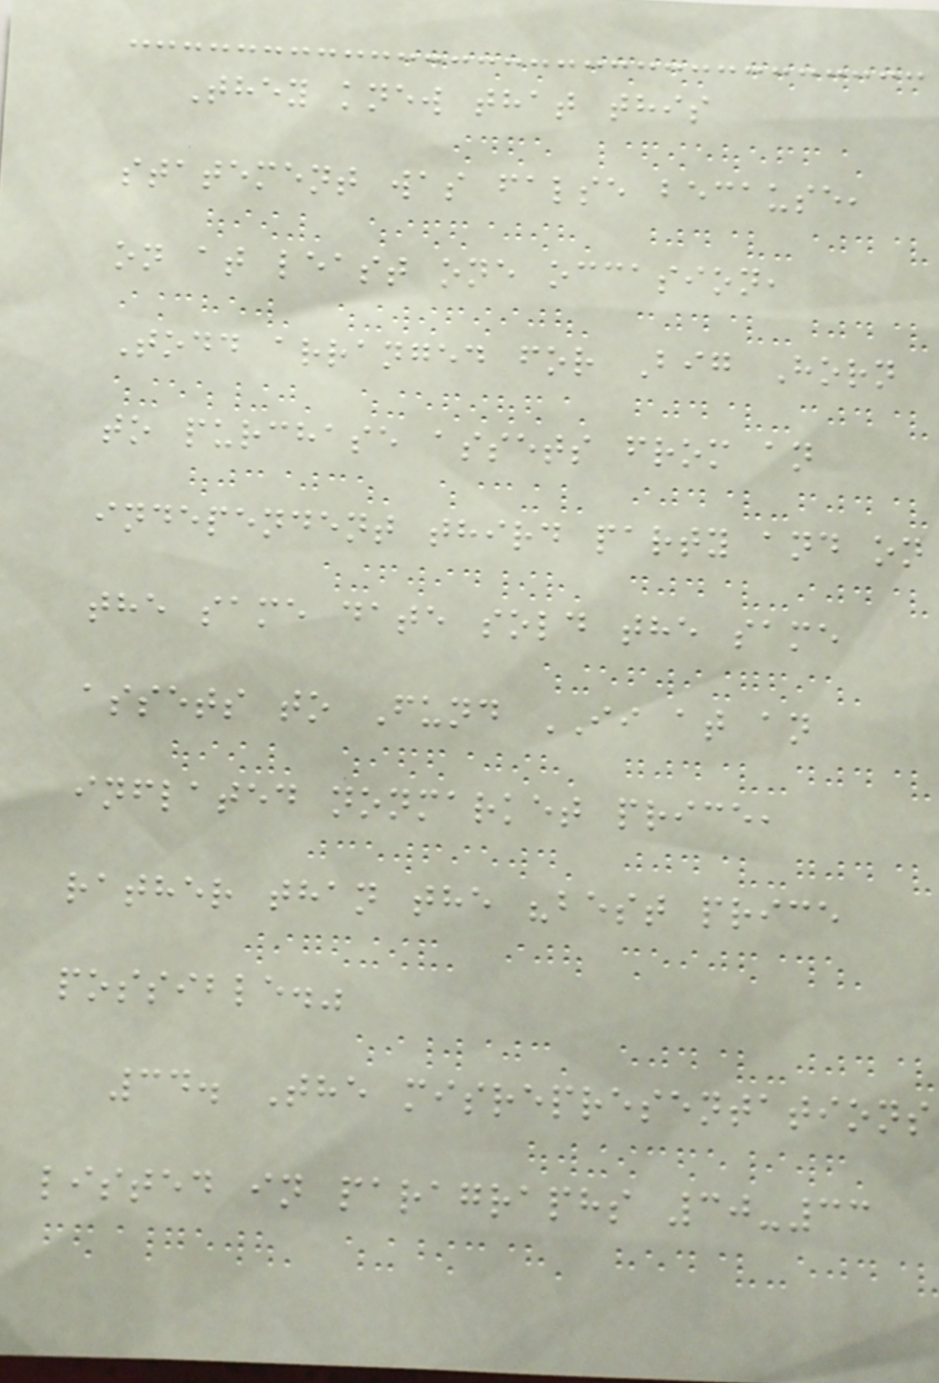They knew that this
statement was false because,
on at least one occasion,
Todd arranged for Big Horn
to purchase assets from an
independent third party and on
the same date sold the same
assets to Fund II at an
inflated nonmarket price,
rather than the "best price
possible."
34. The misrepresentations
listed in paragraphs 30-33
